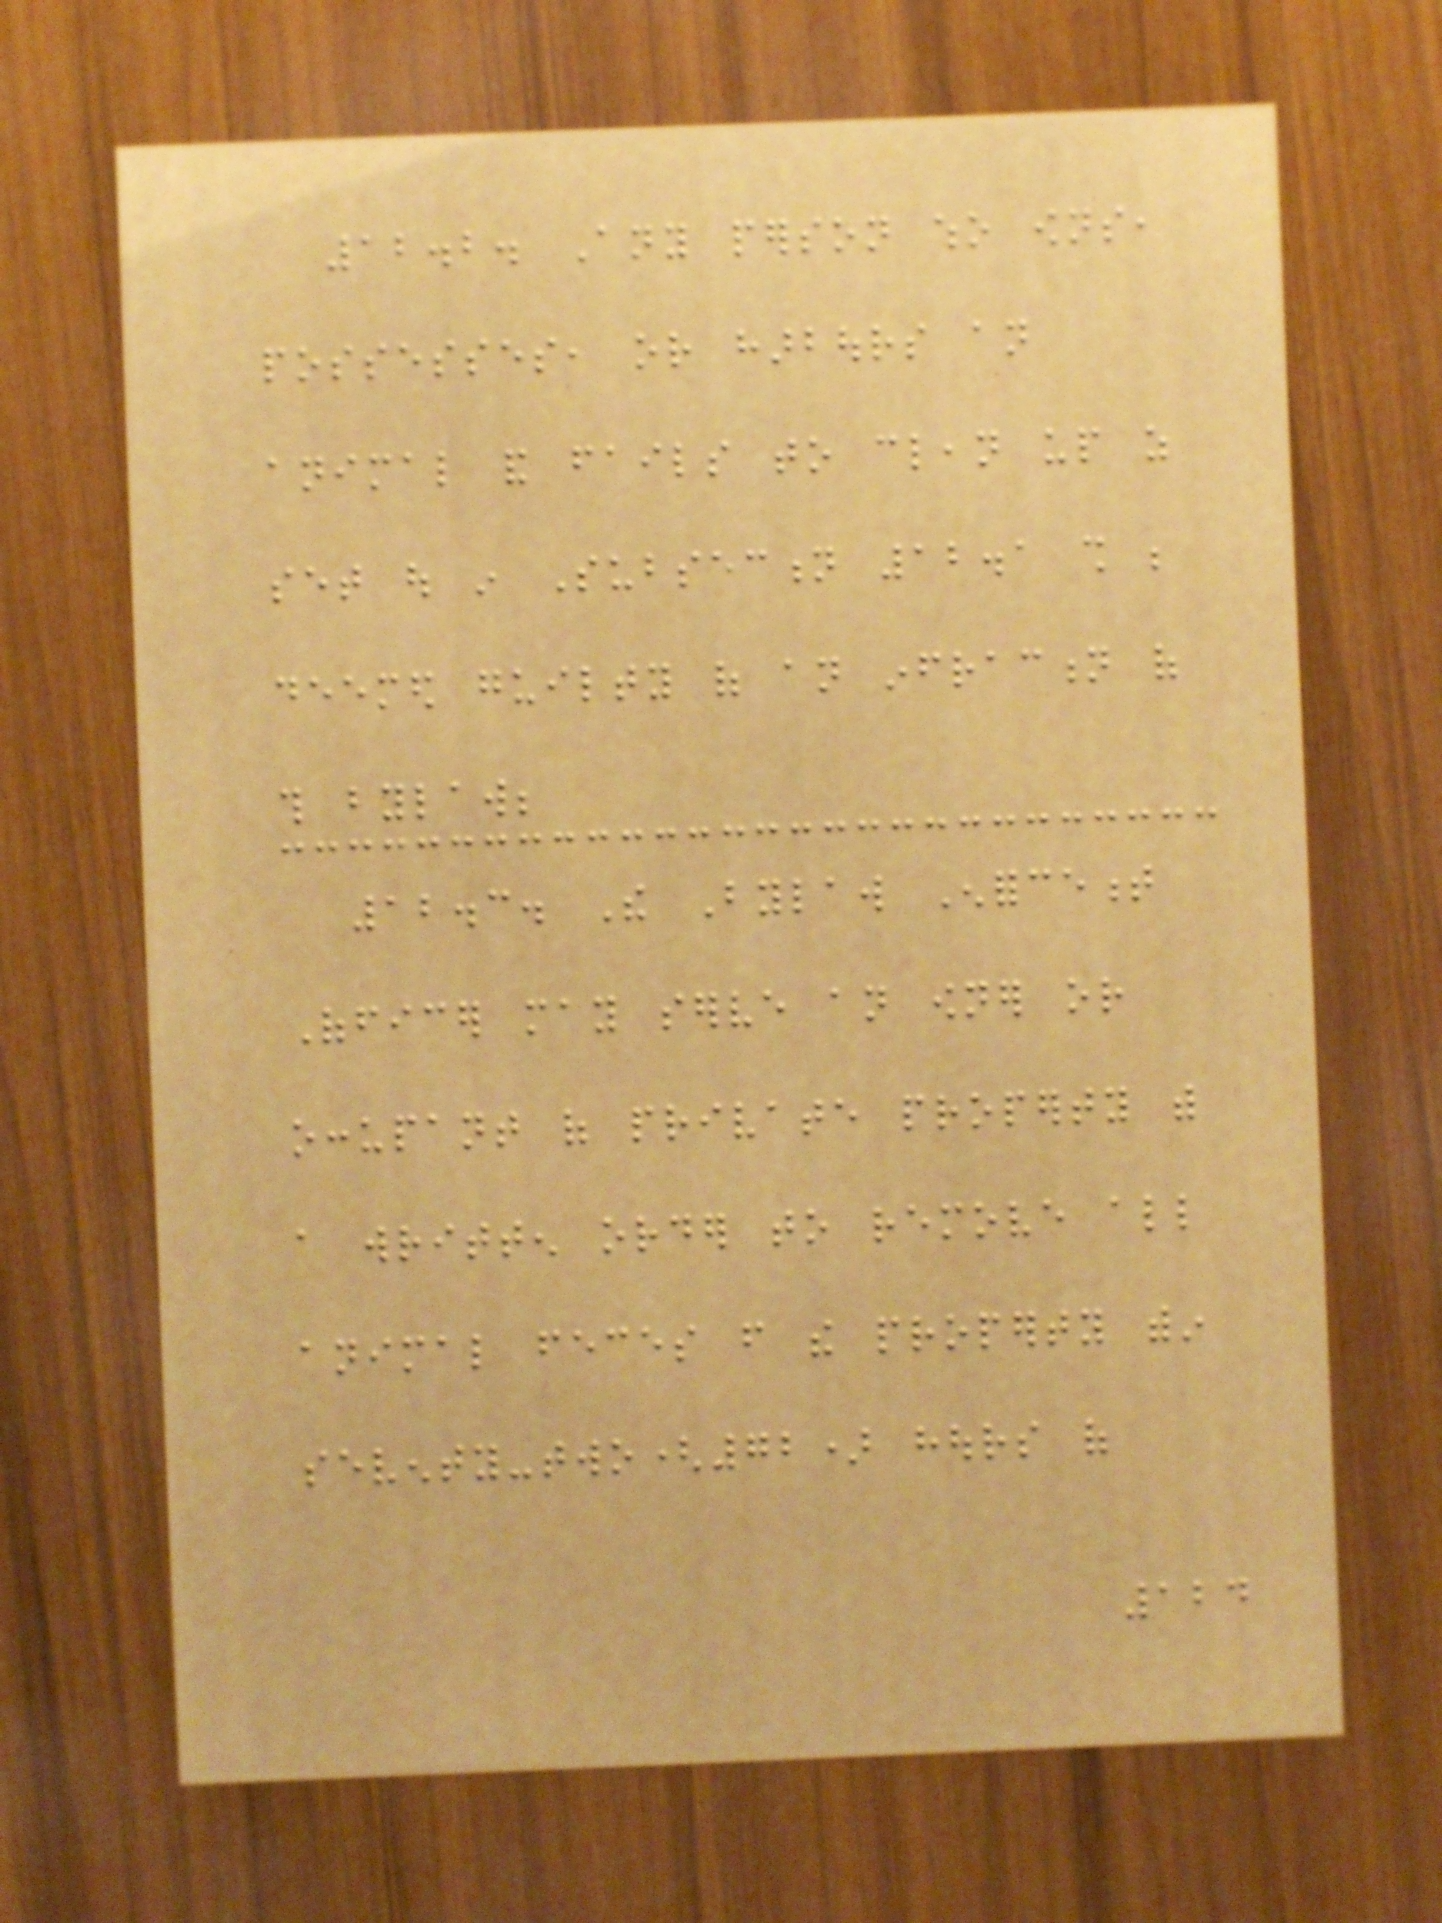12.2. Any person who owns,
possesses, or harbours an
animal and fails to clean up as
set out in Subsection 12.1 shall be
deemed guilty of an infraction of
this bylaw;
12.3. The Bylaw Enforcement
Officer may serve an owner or
occupant of private property with
a written order to remove all
animal feces from the property within
seventy-two(72) hours of
124
